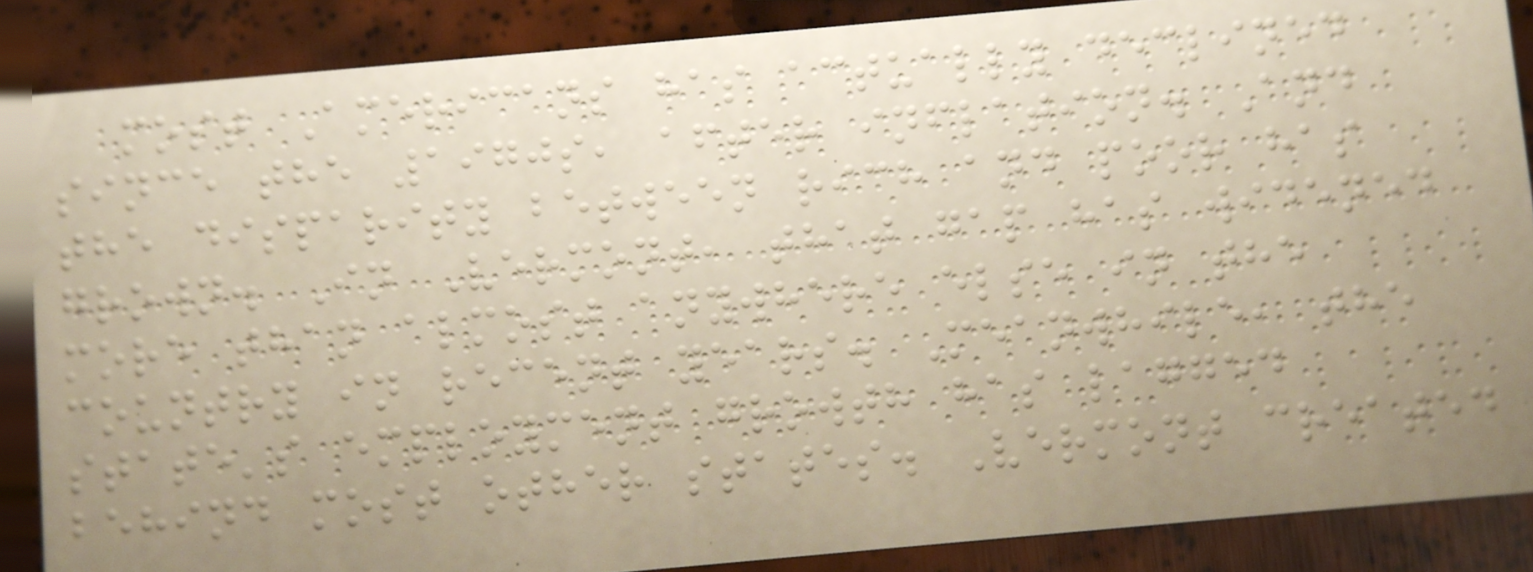most Americans has actually declined
since the 1970s, after inflation. And
the disparity between rich and poor has
grown. In Vermont, that gap has widened
more than almost anywhere else in the
country in recent years. Meanwhile, the
state's employment growth has lagged
behind most other states. Vermont created
